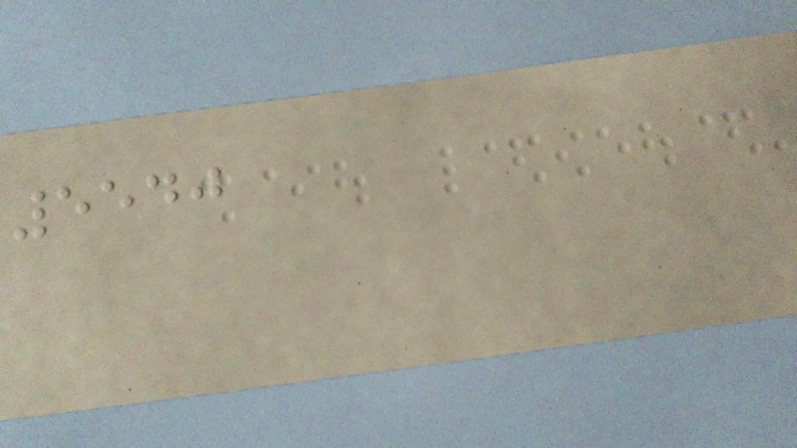5540
